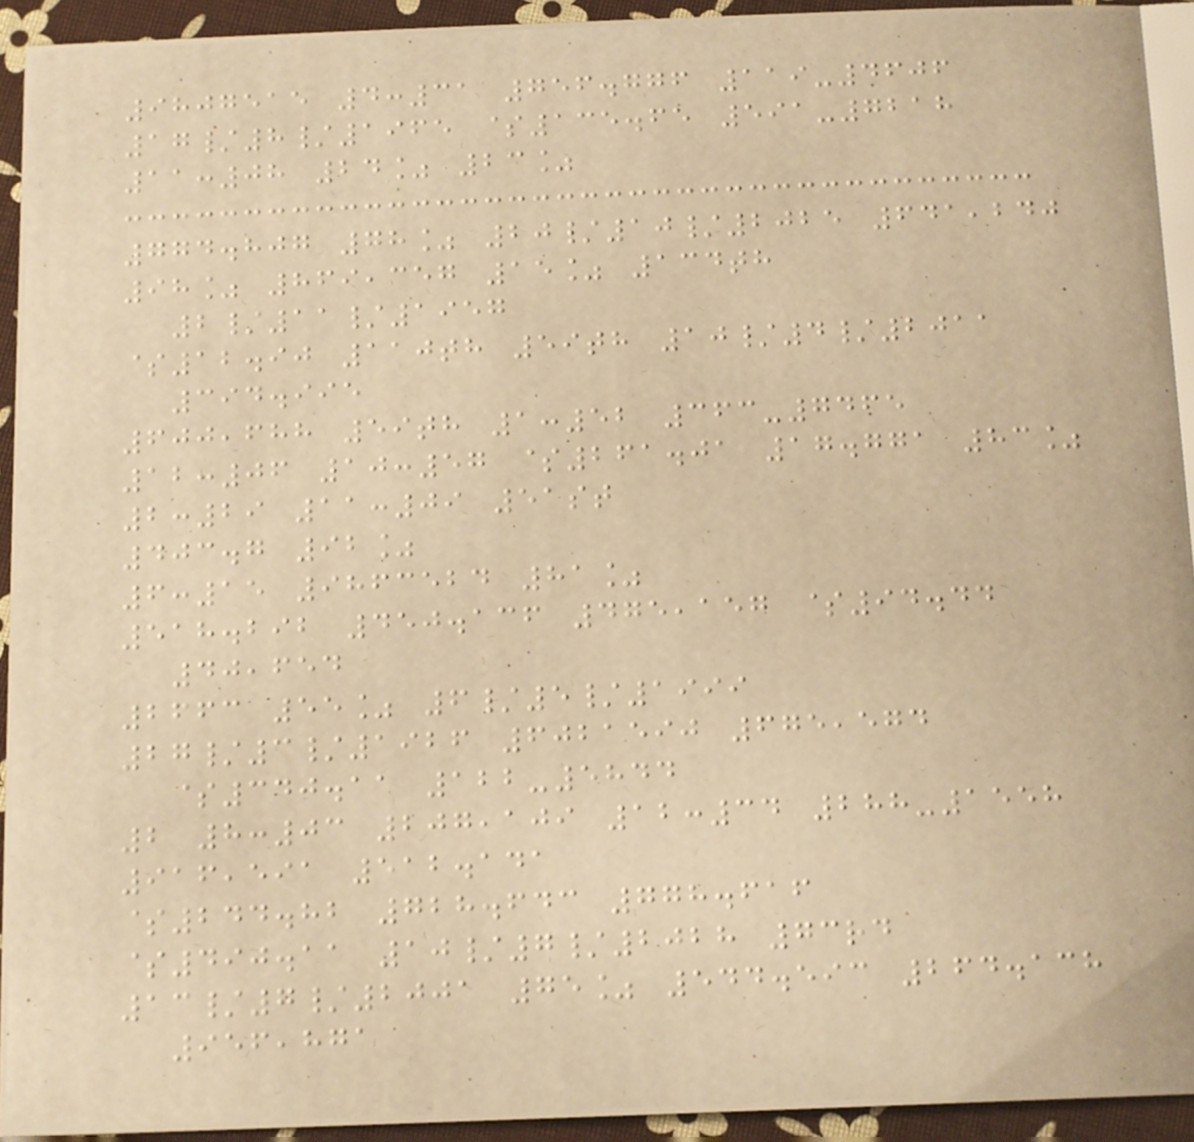9807515 4:31 756.776 119-4606
17/8/1965 $135.65 591-7218
11:08 24% 23%
774.807 78% 20/10/2025 641,240
98% 869,357 15% 134th
2/11/1957
$12.90 110th 59th 10/4/2011
394.995
600,688 59th 1:52 363-7465
12:06 10:57 $261.01 17.771 83%
2:29 11:09 51st
403.7 92%
6:15 9863524 81%
518.292 450.136 475,157 $94.44
40,654
2663 55% 6/5/1999
27/3/1926 6021590 675,574
$340.11 122-5844
2 8:03 207,109 12:34 288-1558
916,591 512.141
$244.82 728.643 778.616
$490.11 10/7/2028 73rd
13/7/2001 75% 544.593 264.138
956,871
